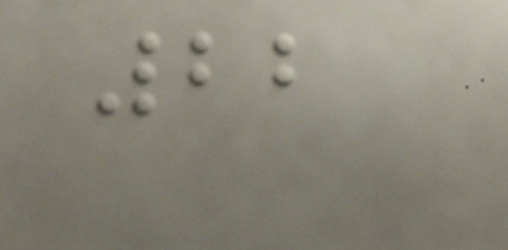22
